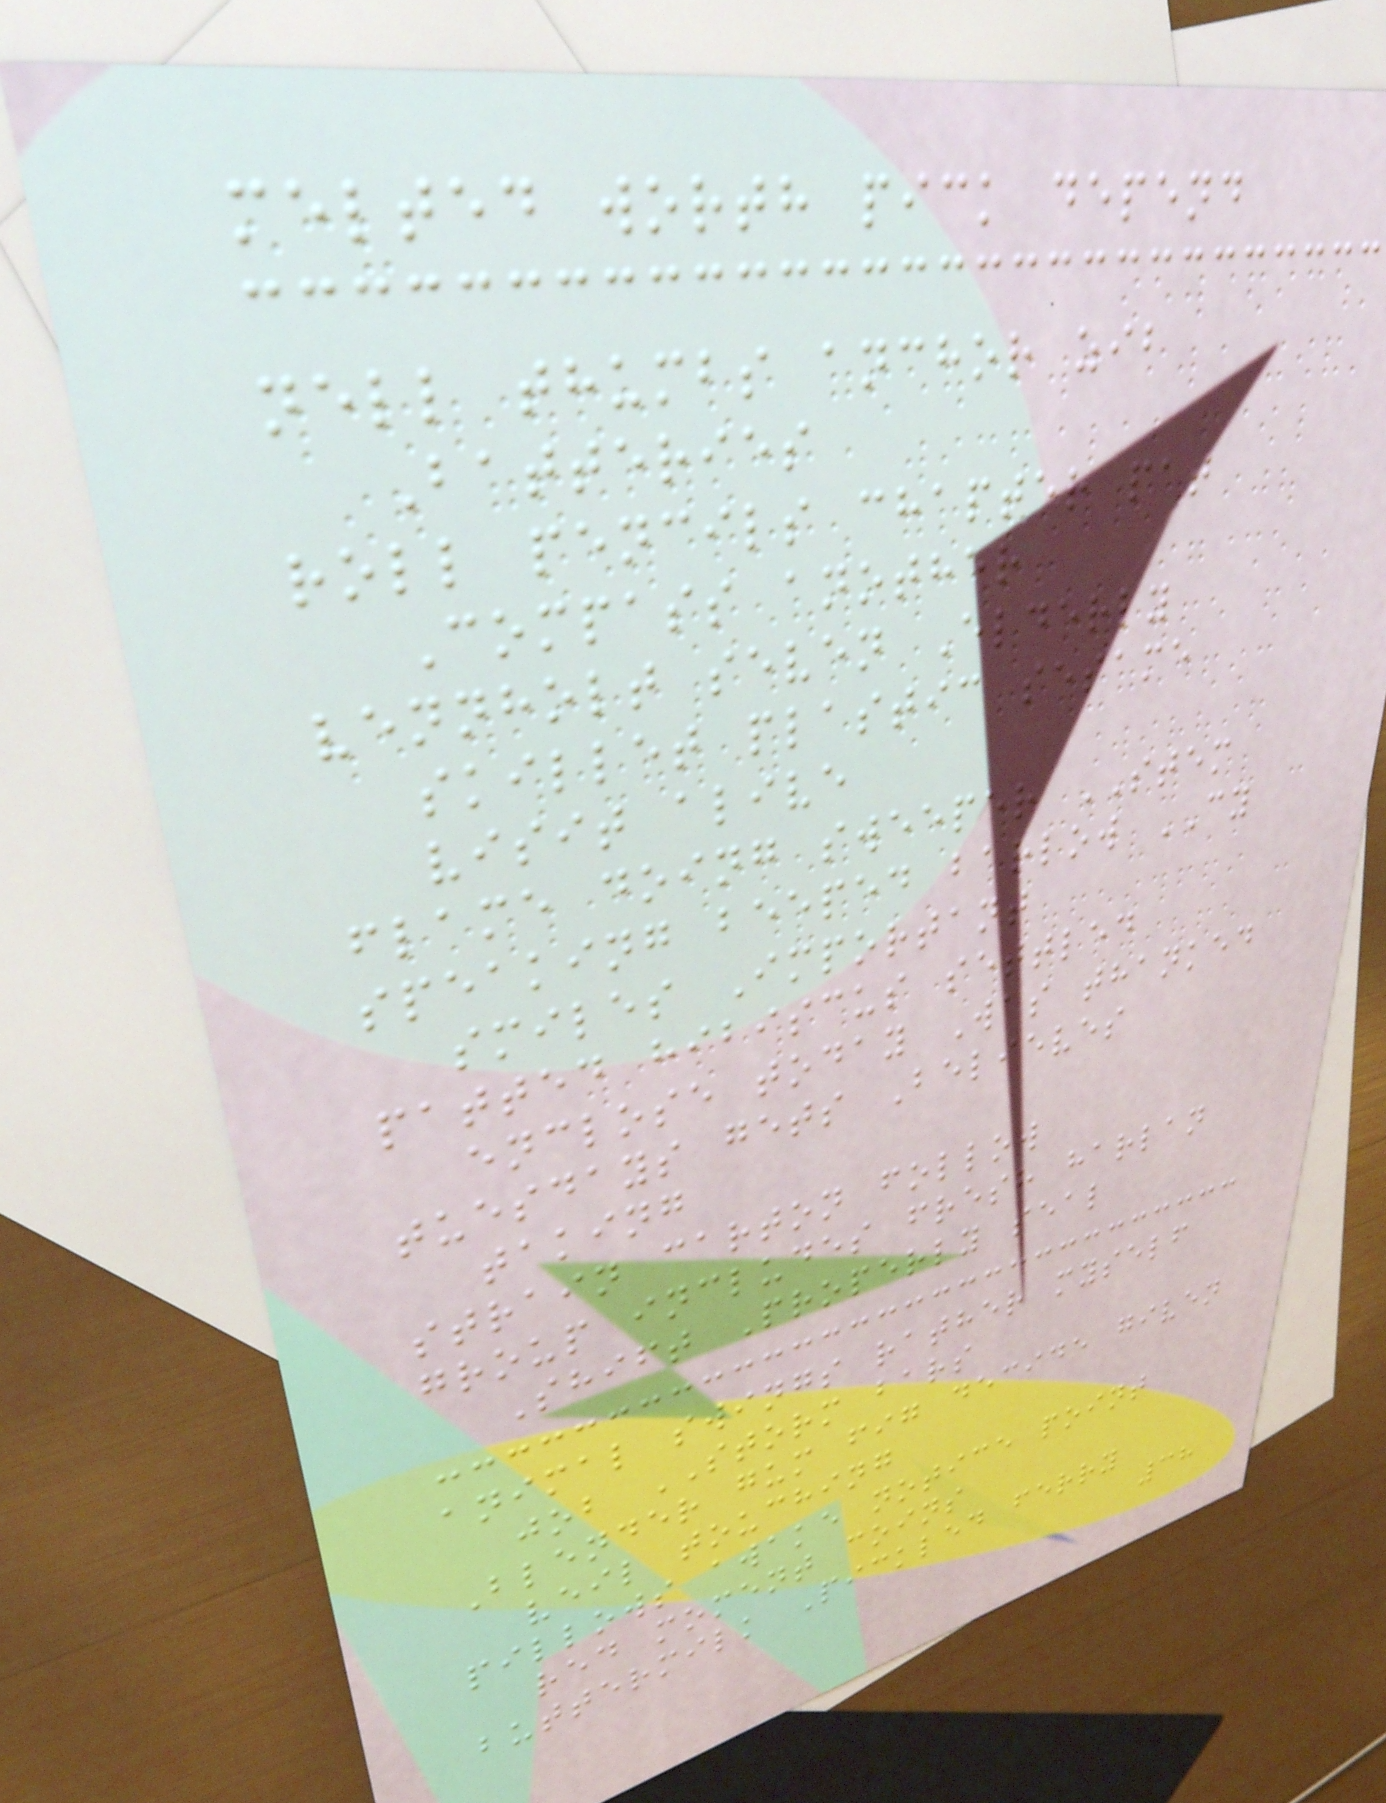melted worth pick depend
nell thumbs anchor zib
Batteries
roll pencils chapter pat
Compass another
vennholt seven Elderly
skillet plastic sesame
visit alive
flame doing sweeper STEM
speaking beeped barlow CY
smiles Important
patted hibiscus settled
enclose today Was thanked
tuesdays gets Believes
taking
strain carton follow
group includes fresh harlan
Shift Properly seal
animal swings rather myself
job STORM bars
Blender gum fig decide given
veil touching
pillows awake notice point
red moment coins
buttermilk Pickled ferry
38
